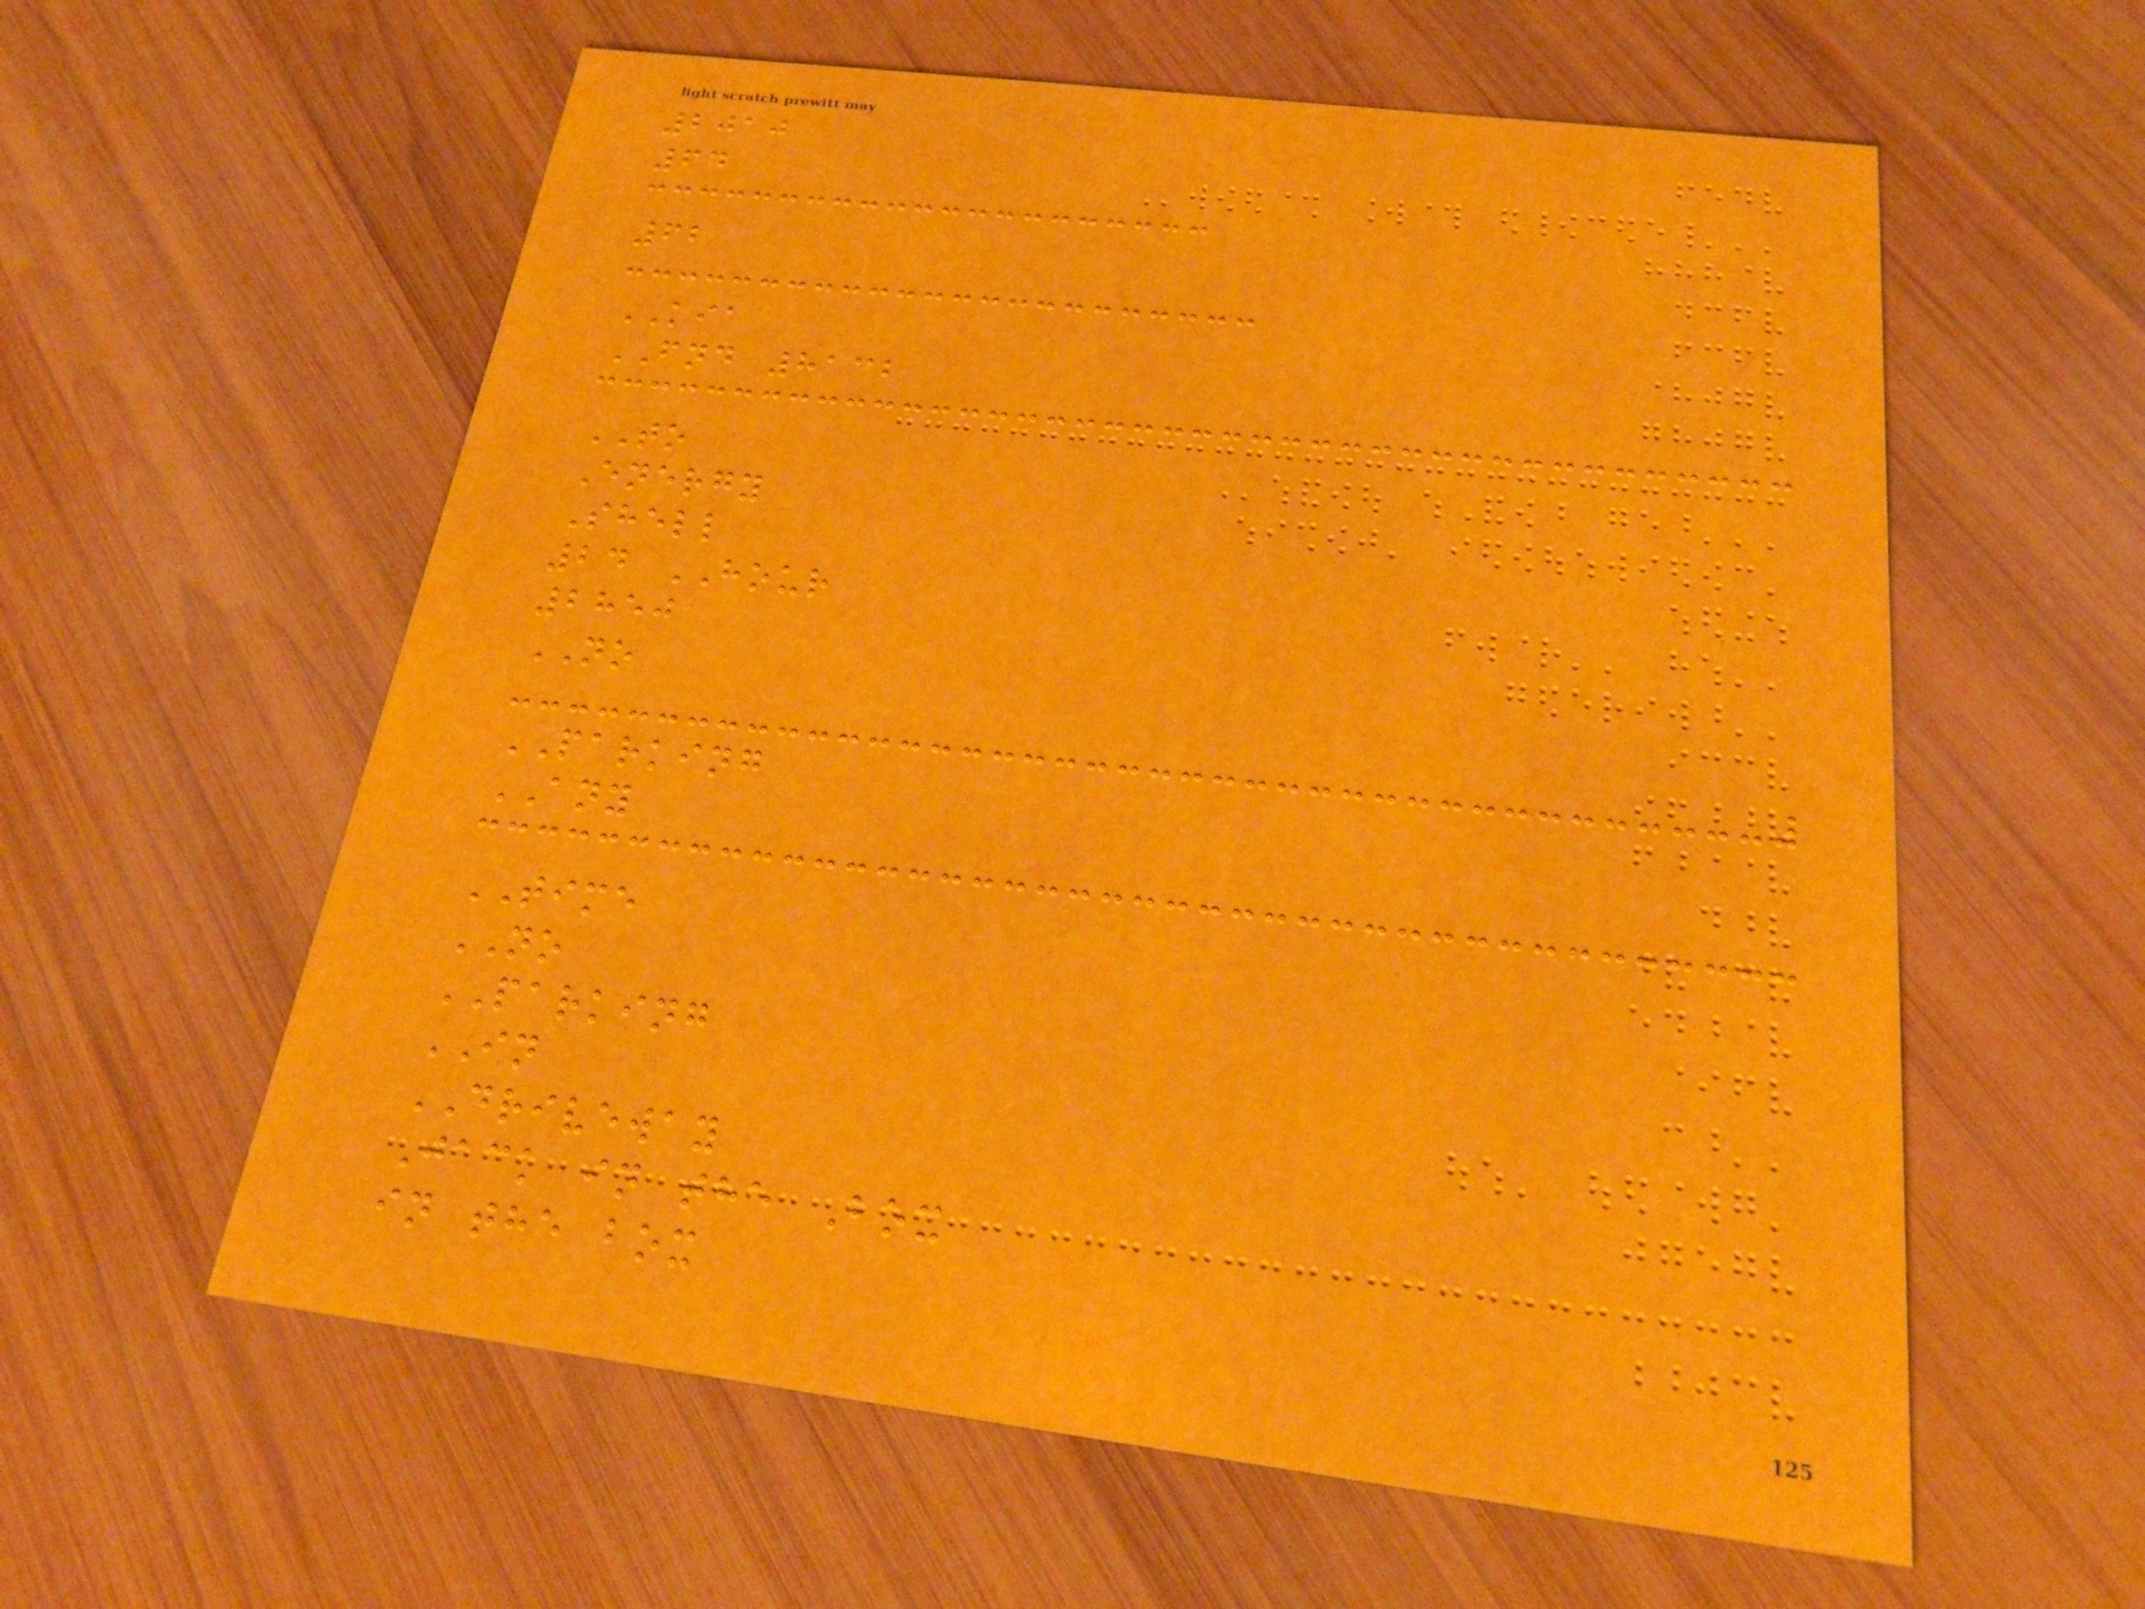2010
64
62
KIA
FND 8132
TO
Energy
Shell
24 HOUR
2850
NO
PARKING
ANY
TIME
NO
PARKING
IN
DRIVEWAY
Jack in the Box
in the box
